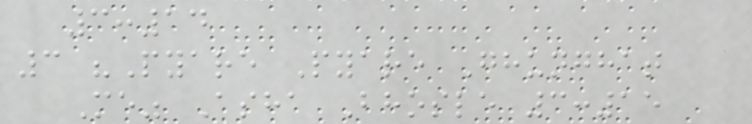3:14
3 "Pyare Pyare Ghunghat
Me" Asha Bhosle 3:15
